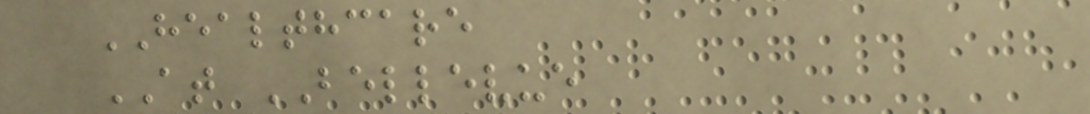HEALTHCARE
AT BELLEVUE
